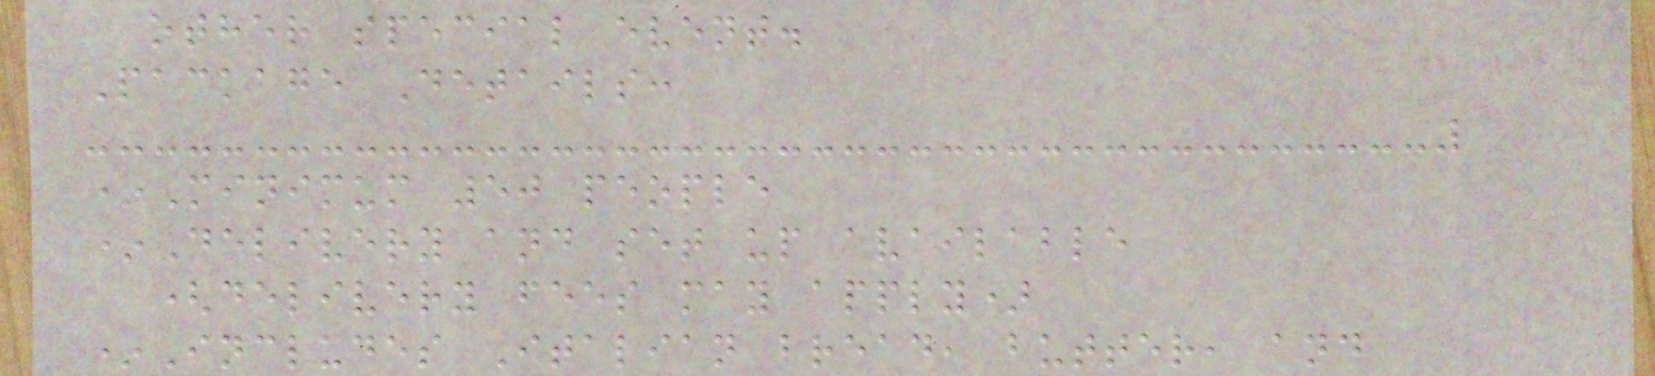other special event.
Package Details:
*Minimum 50 people
*Delivery and set up available
(delivery fees may apply)
*Includes Italian bread, butter, and
